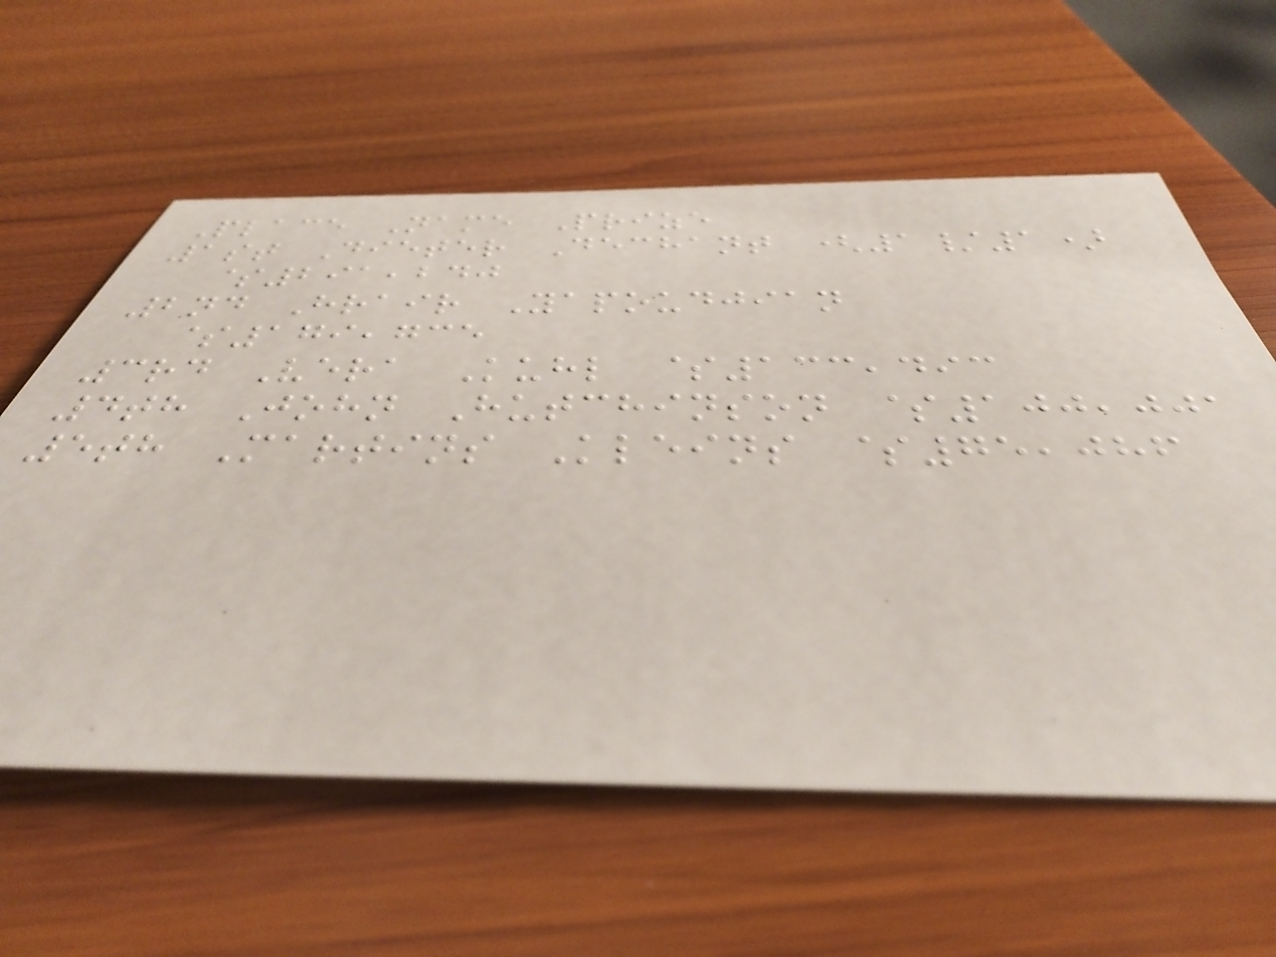Place Name Prize
1st Dieter Dechant (1/1)
$291,240
2nd Hrair Yapoudjian
$179,735
3rd Vera Kuhl $133,493
4th John Hutchinson $100,001
5th Martins Kleins $75,086
